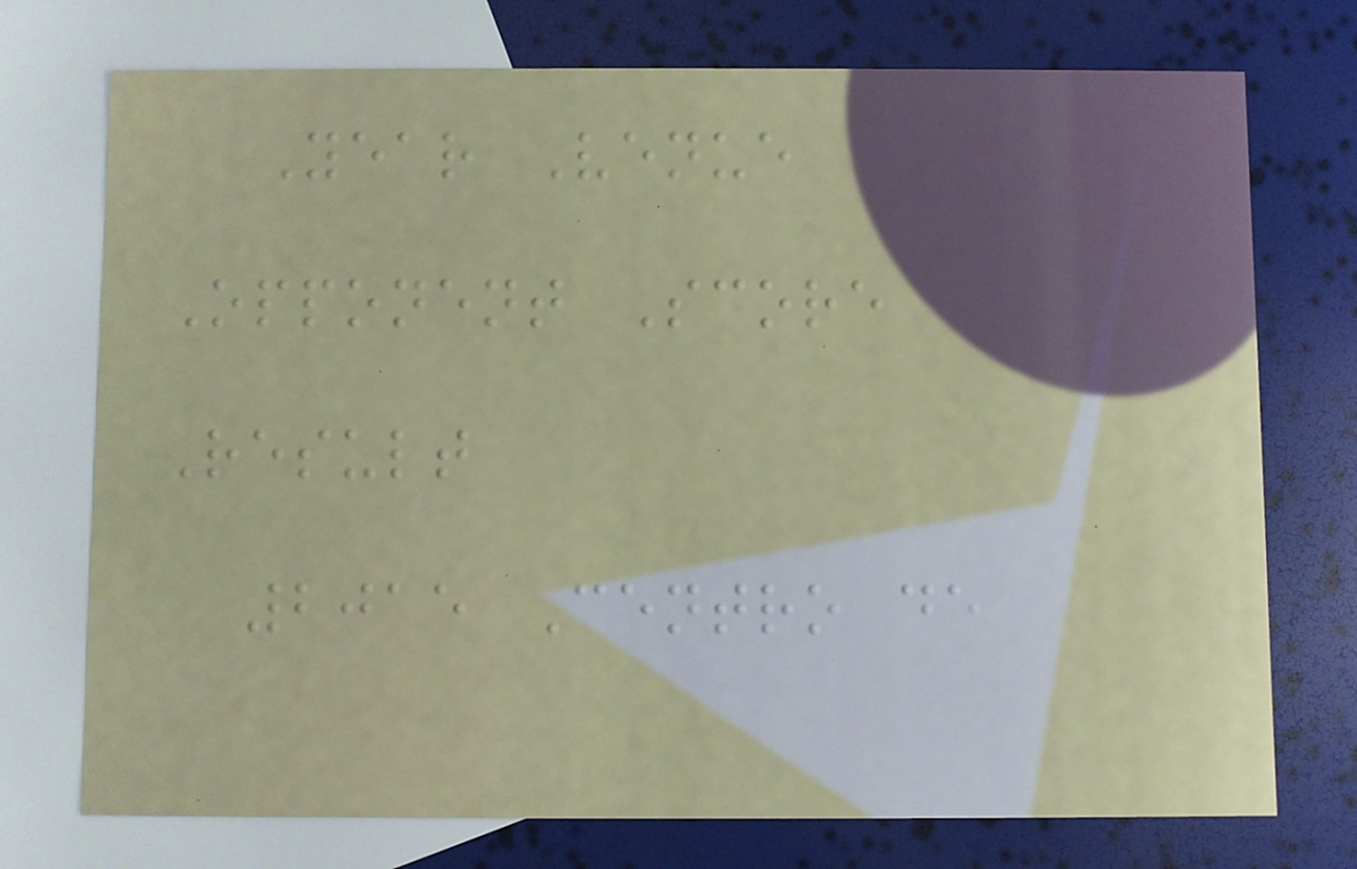Year Venue
Opponent Score
Result
2015 Centro de
